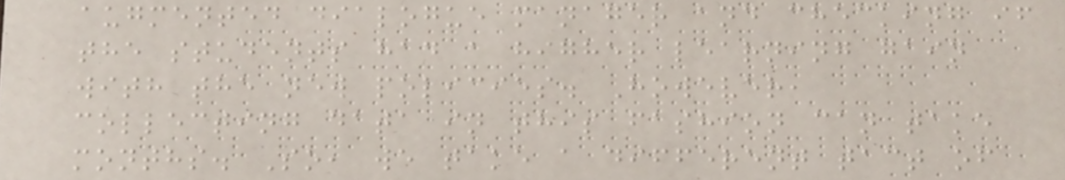augmented dialogue manager and checking if
the students had a higher learning gain
with the new policies. However,
collecting data in this fashion can take
months. So, we take a different tact of
